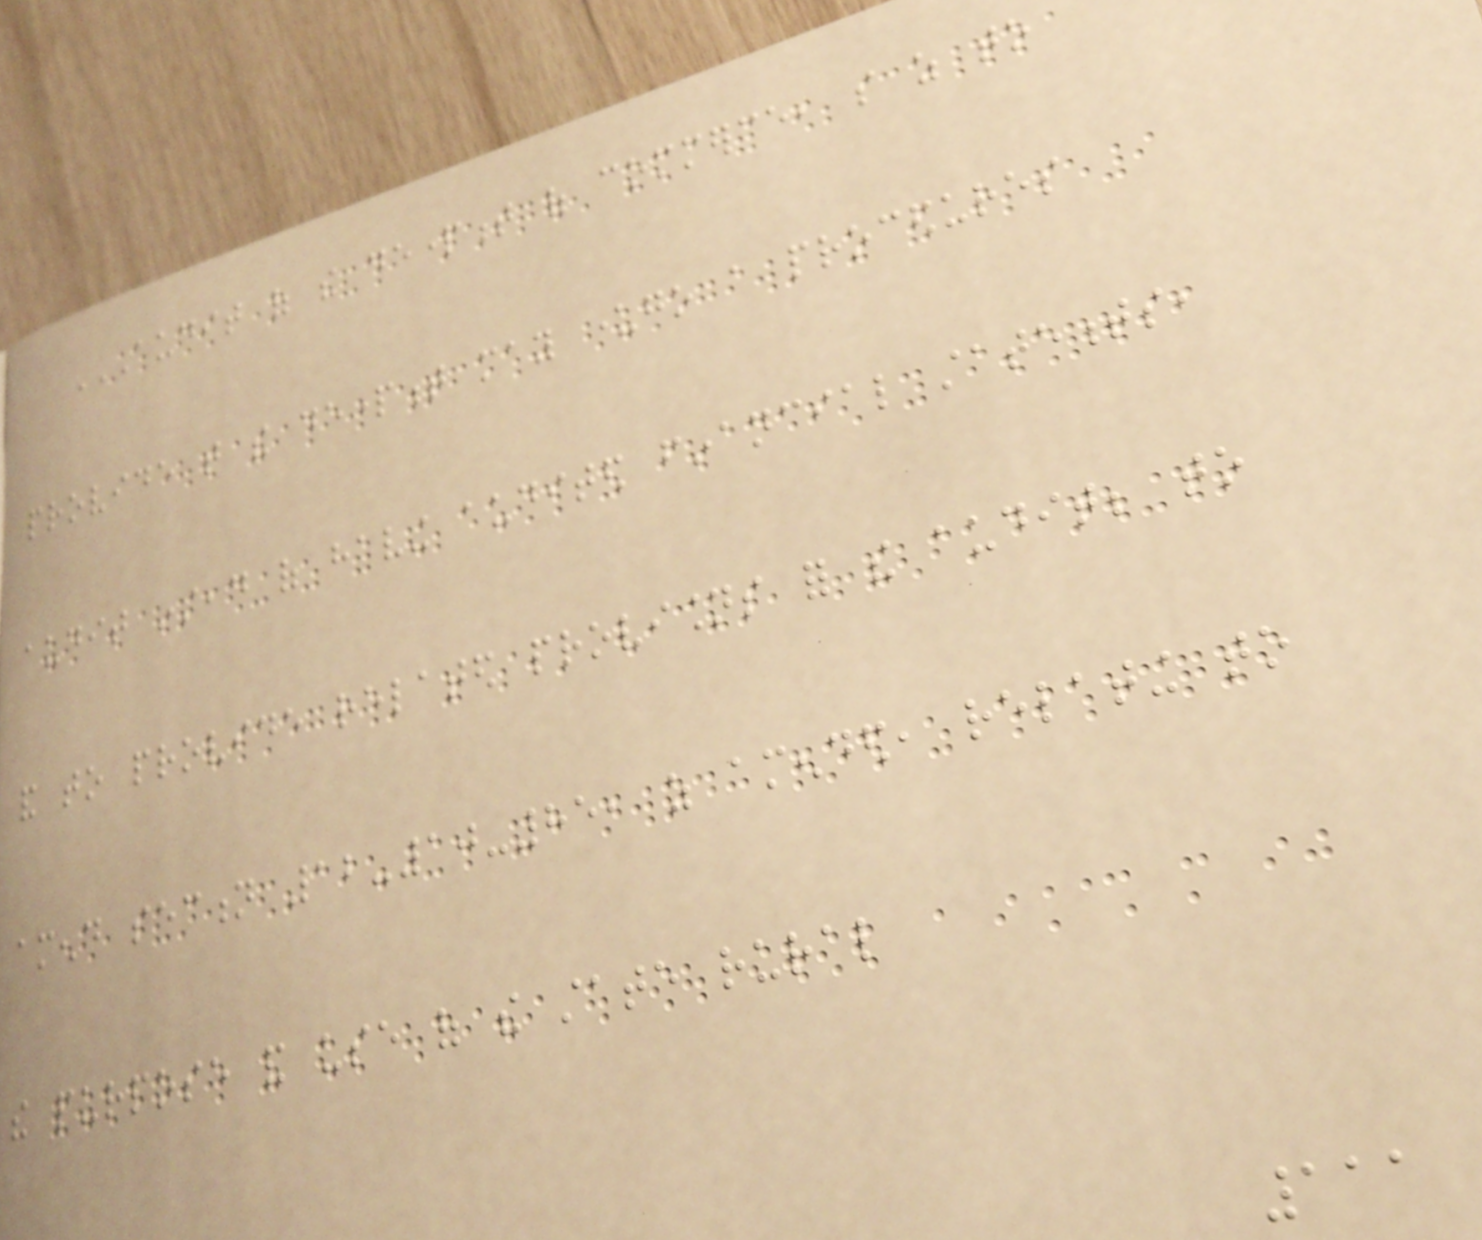AUDIT OF THE DEPARTMENT OF COMMERCE, SO AS TO
PROVIDE THAT THE DEPARTMENT MAY UNDERGO A PROCEDURES
AUDIT INSTEAD OF HAVING AUDITED FINANCIAL STATEMENTS,
AND TO PROVIDE RELATED PROVISIONS FOR THE AUDIT; TO
AMEND SECTION 12-10-85, AS AMENDED, RELATING TO
THE PURPOSE AND USE OF THE STATE RURAL
111
